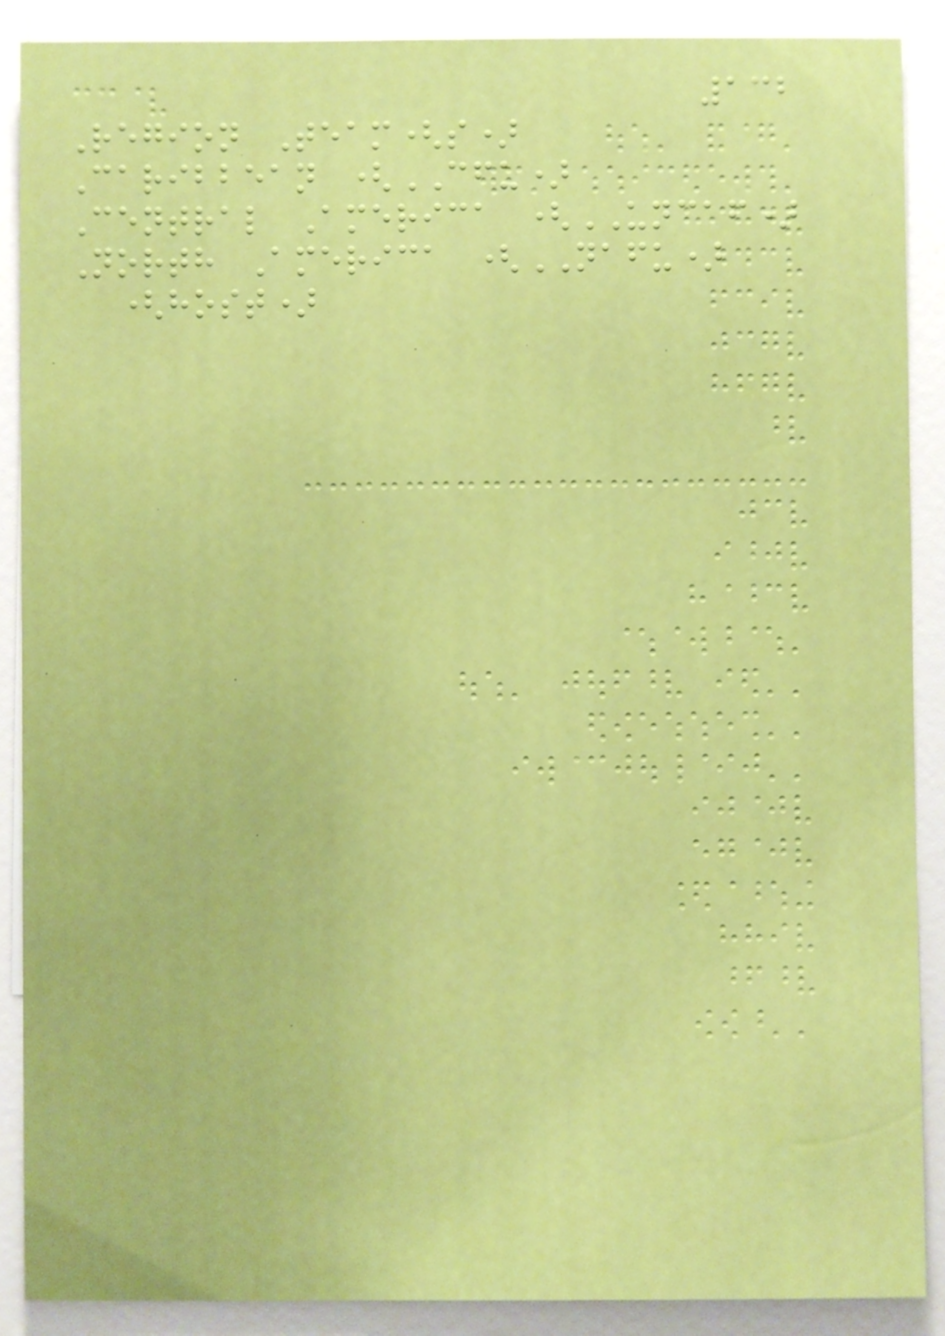132
Region Team(s)
Caribbean (CFU)
Central America (UNCAF)
North America (NAFU)
(host)
